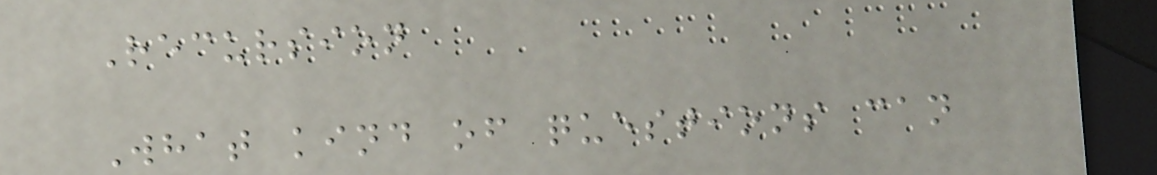Recursion
What kind of questions can
